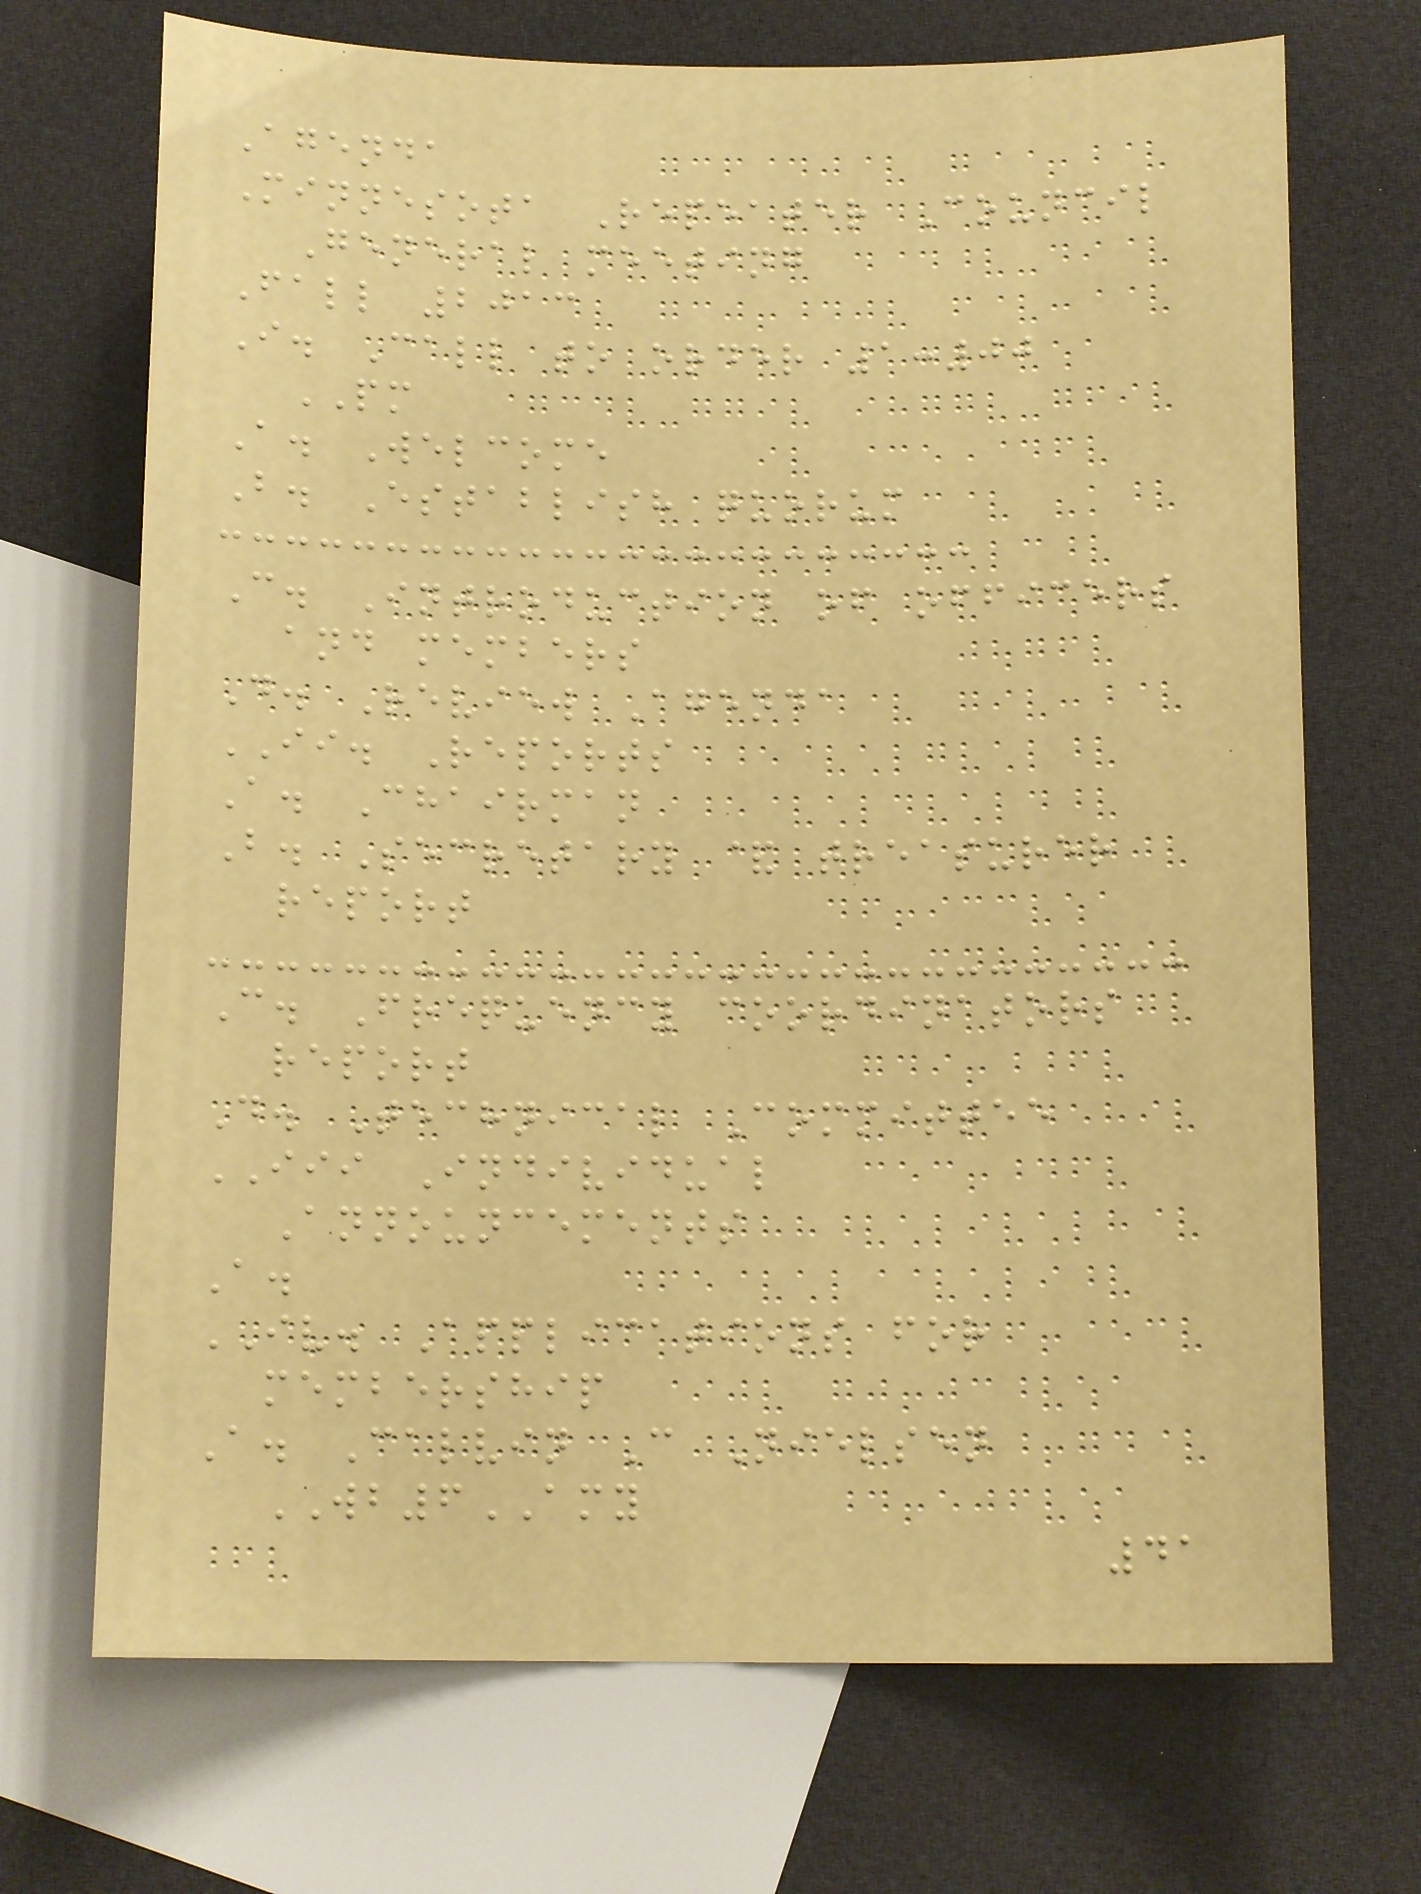Agenda
Minnesota Repeater Council
General meeting
Fall 2013
I. Call to order 1:00
PM
A. Welcome
B. Establish quorum
C. Introduction of officers
and members
D. Review Agenda
II. Reports
A. Chairman
B. Secretary & treasurer
report
C. Frequency coordinators
report
D. Technical Committee
III Individual
Announcements
A.
IV. Applications for
membership
A. Calvin C Nielsen
WB6AMY
41
